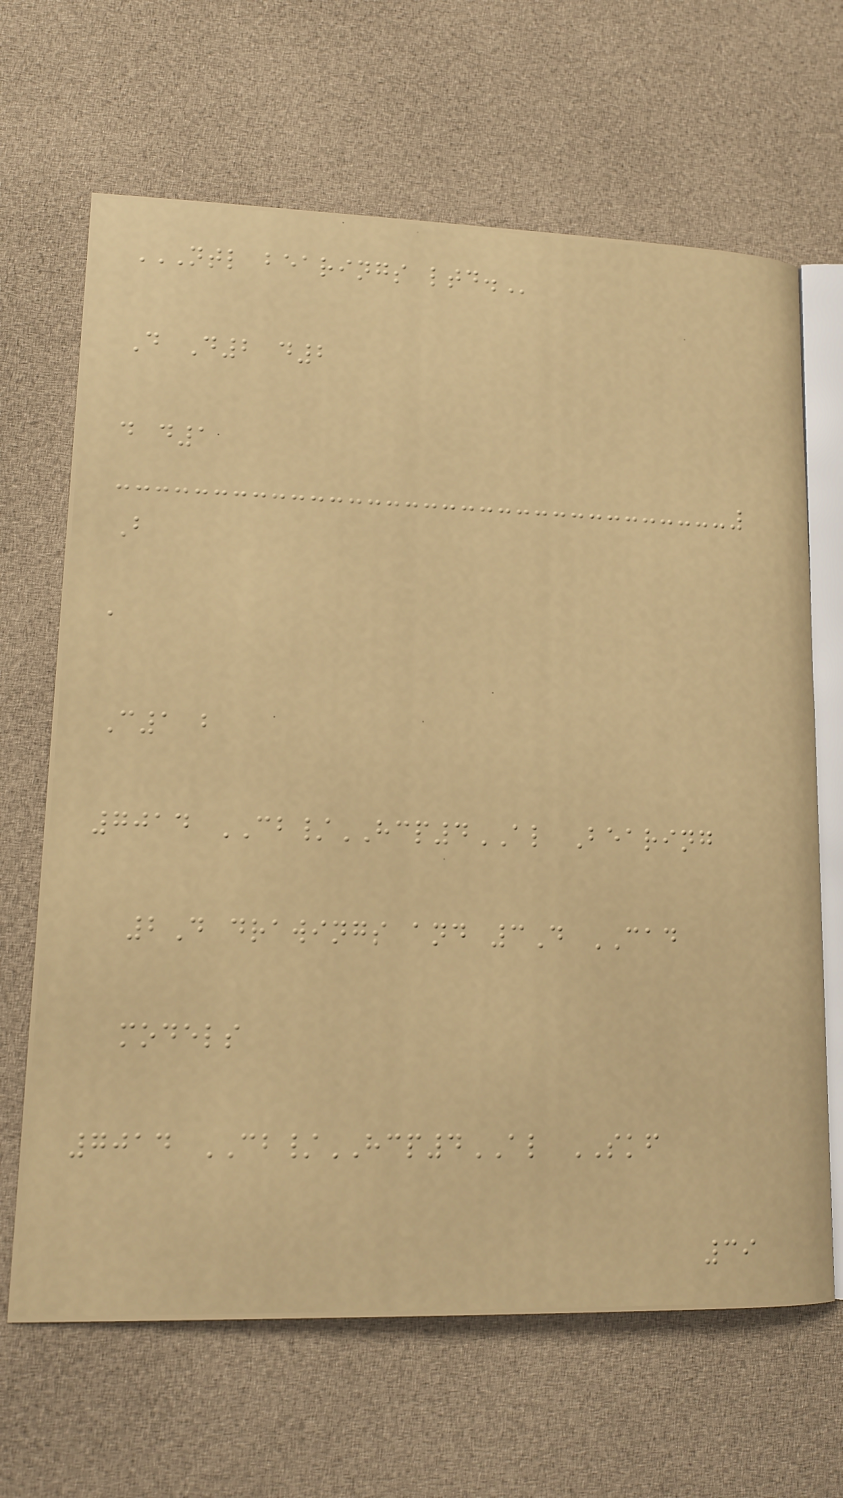NTL BEARINGS LTD.
D D2 d2
d d1
B
a
C1 b
7014 CB/HCP4AL Bearing
2D drawings and 3D CAD
models
7014 CB/HCP4AL SKF
39
